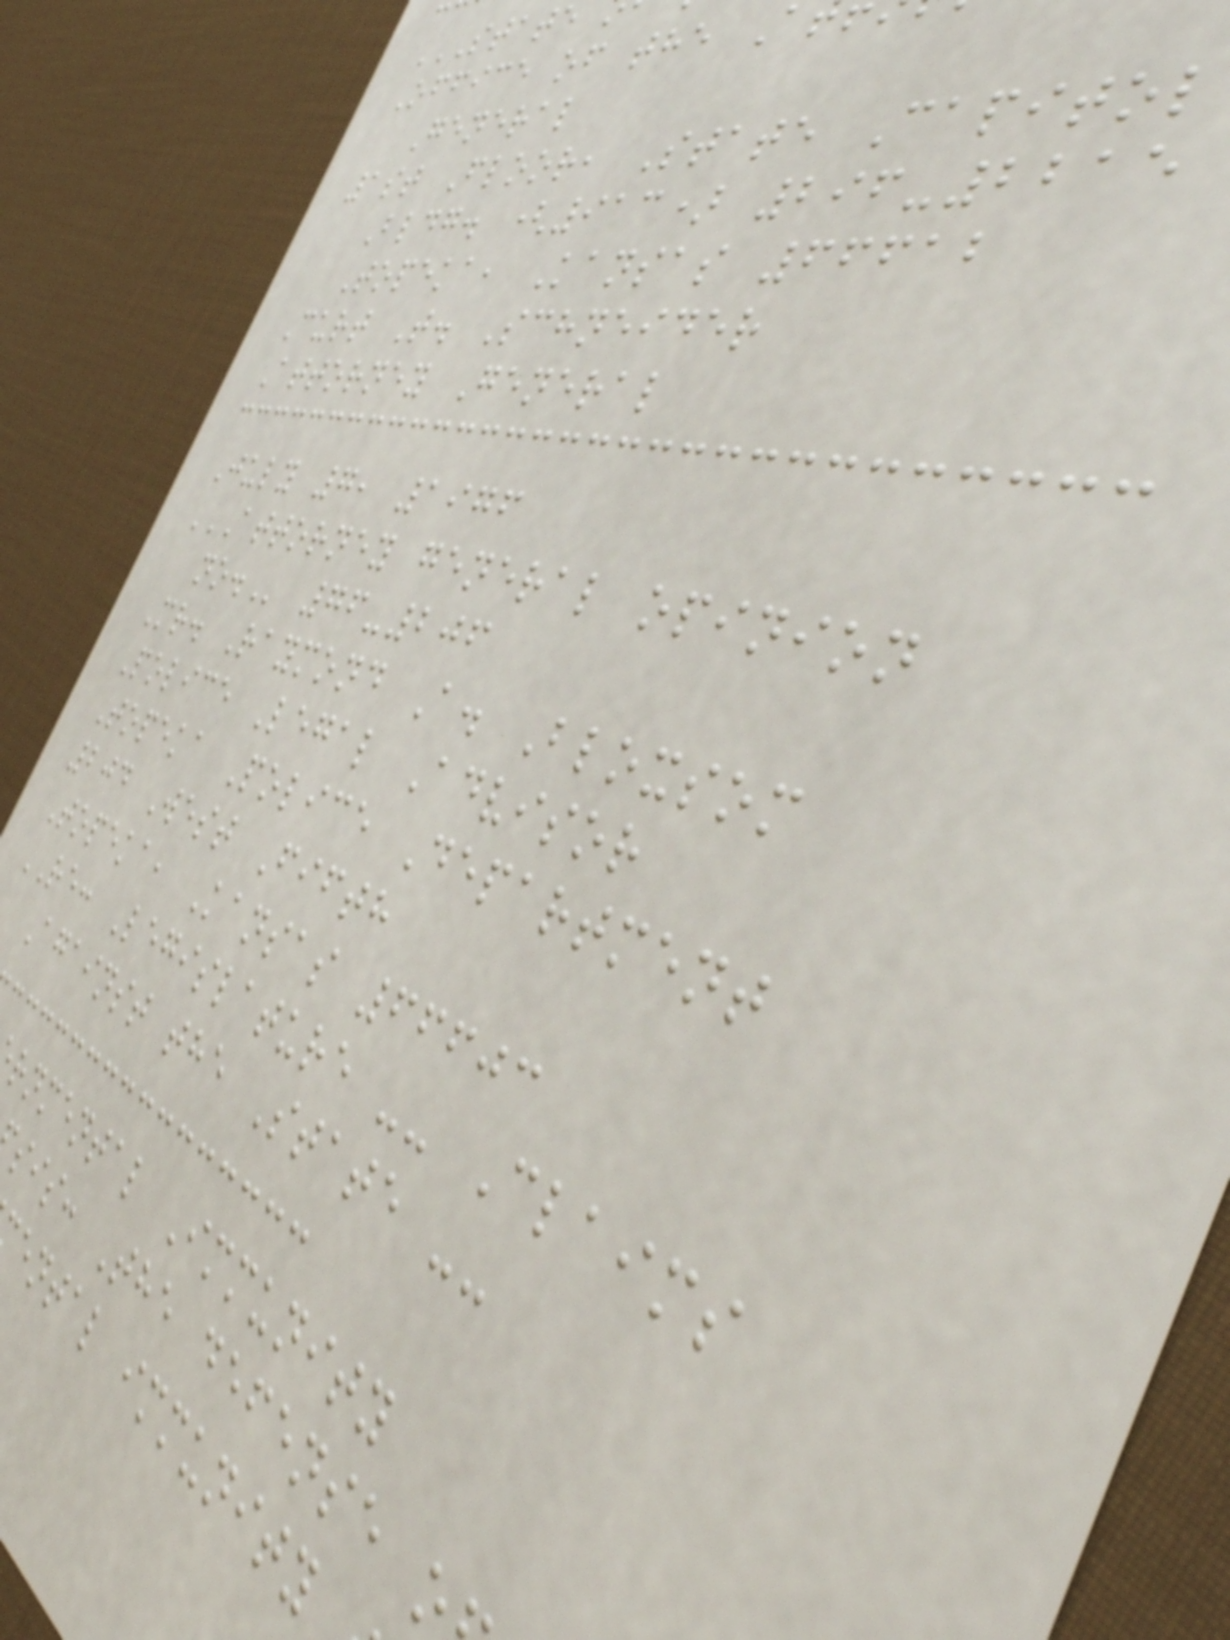Office of the A
General
1st Floor, State Capitol
Bldg. (913) 296-2215
Topeka, Kansas 66612
Curt T. Schneider
Attorney General
July 7, 1976
ATTORNEY GENERAL OPINION
76-206
Mr. Raymond A. Bloxsom
Police Legal Advisor
Topeka Police Department
204 West Fifth
Topeka, Kansas 66603
RE: Legislature -- Claims
Against the State --
rnmental Immunity
sis: The defense o
ental immunity
